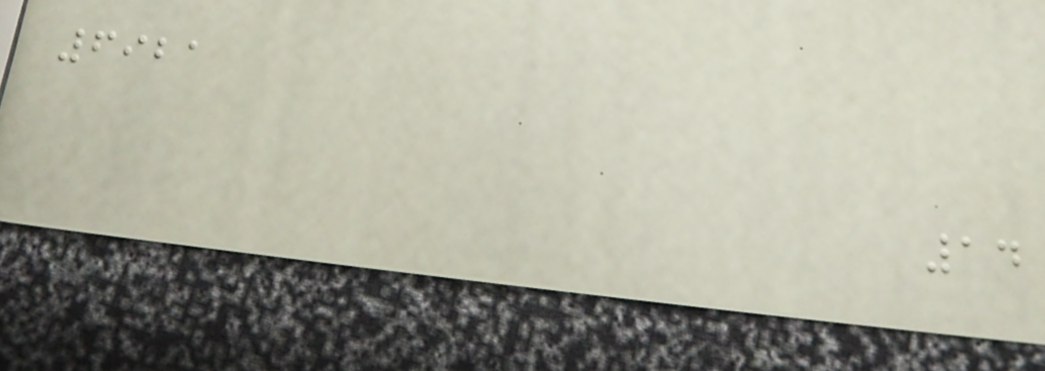6921
14
